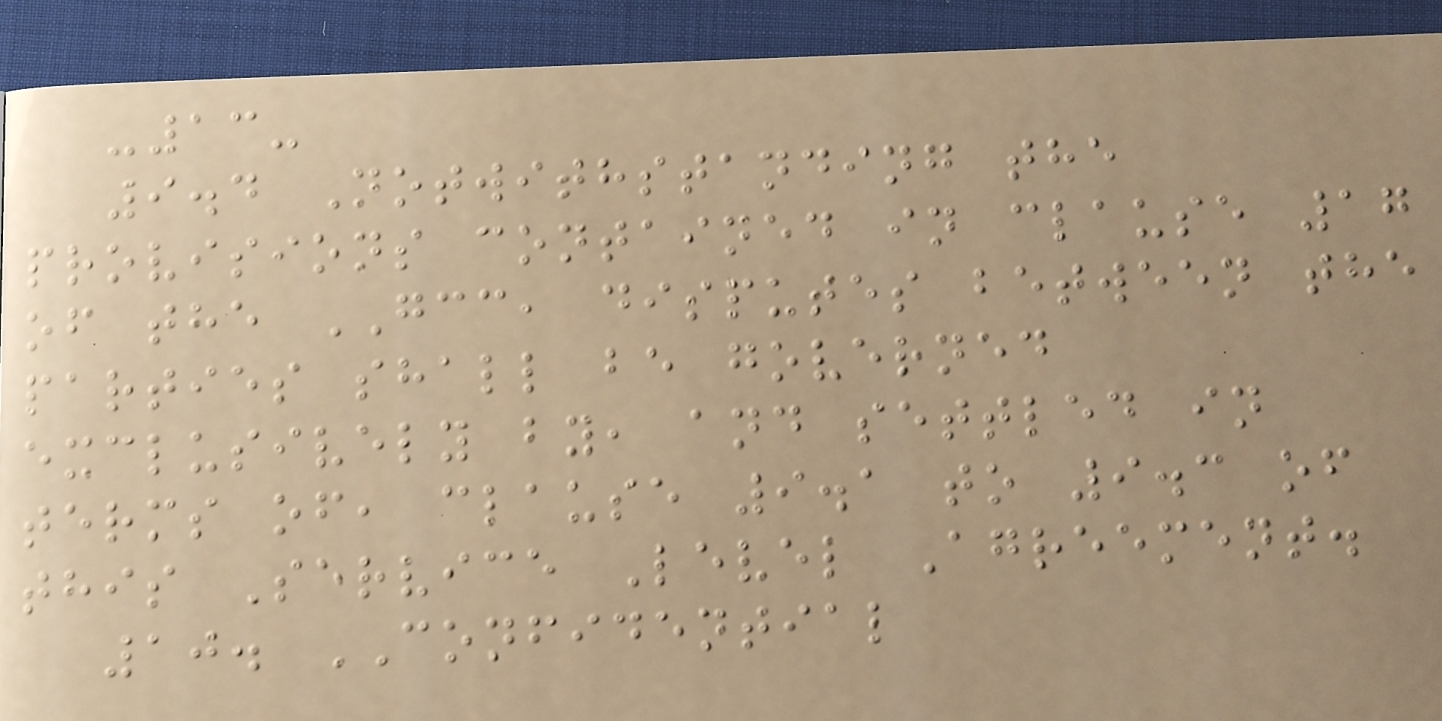-13-
9.4 Notwithstanding the
provisions contained in clause 17
of the GCC, disputes between the
parties shall be governed
exclusively by, and settled in
terms of, clause 9.1 to 9.3 of
this Service Level Agreement.
10. CONFIDENTIAL
